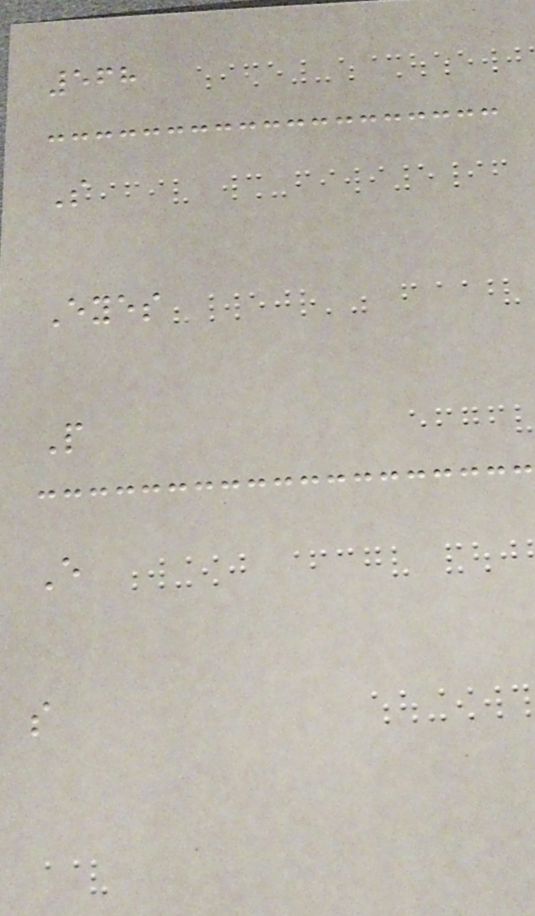568
S
Eyes
P
E
s
